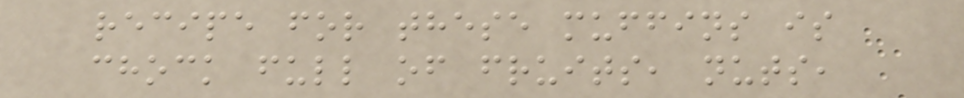recipe for these muffins is
chock full of fruits, nuts,
